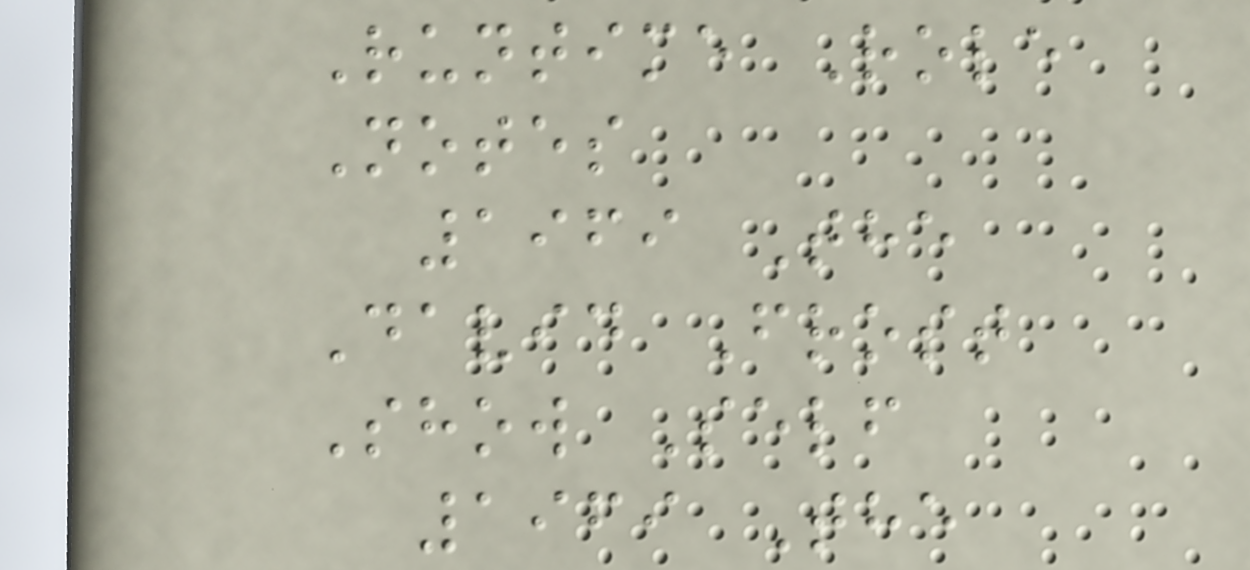Runtime Role
Notes
1969 The
David Frost
Show Self
1969 The
